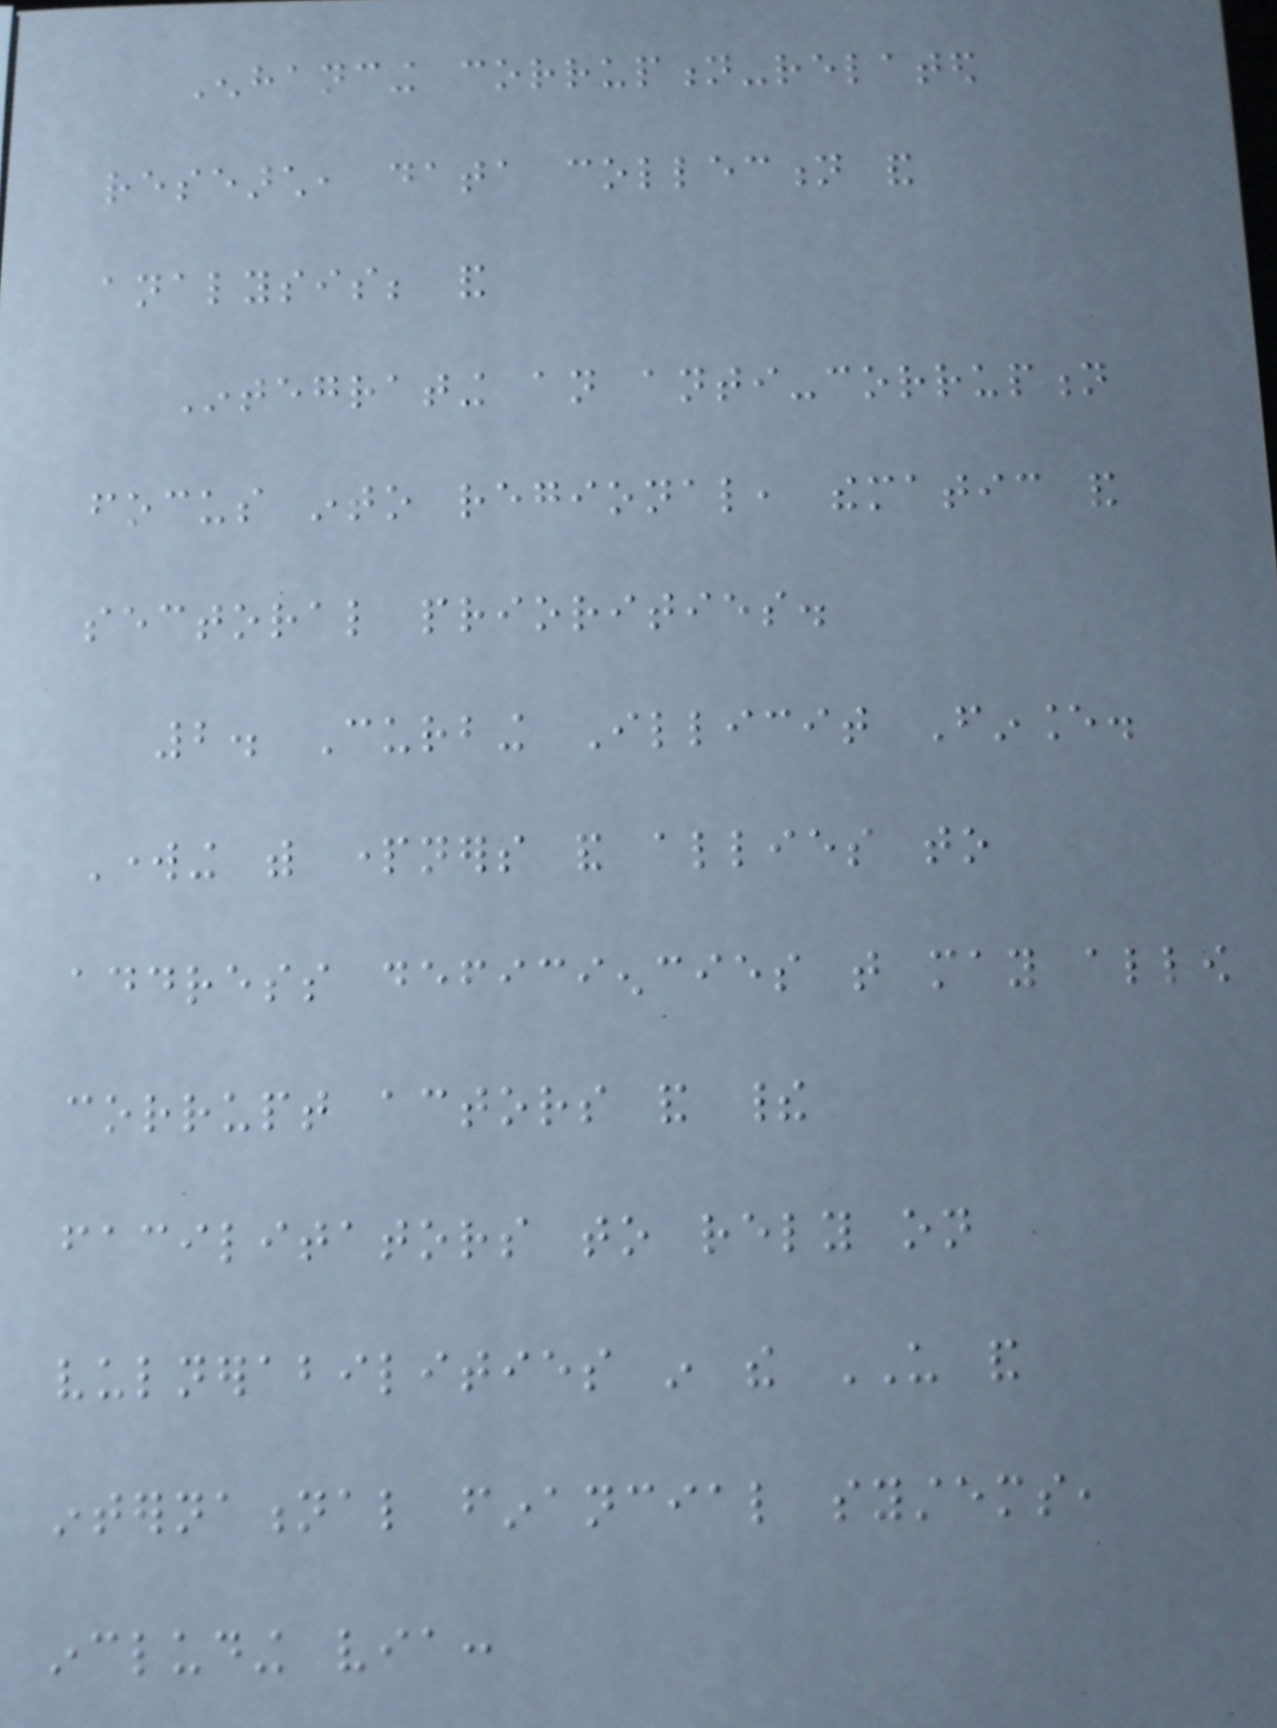Enhancing corruption-related
research, data collection and
analysis; and
Integrating an anti-corruption
focus into regional, thematic and
sectoral priorities.
2. Curbing Illicit Finance.
Working with partners and allies to
address deficiencies that may allow
corrupt actors and their
facilitators to rely on
vulnerabilities in the US and
international financial systems,
including via:
